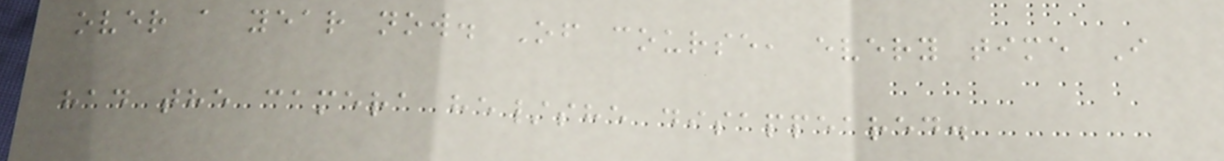over a year now. Of course, every time I
had the camera he/she disappeared.
